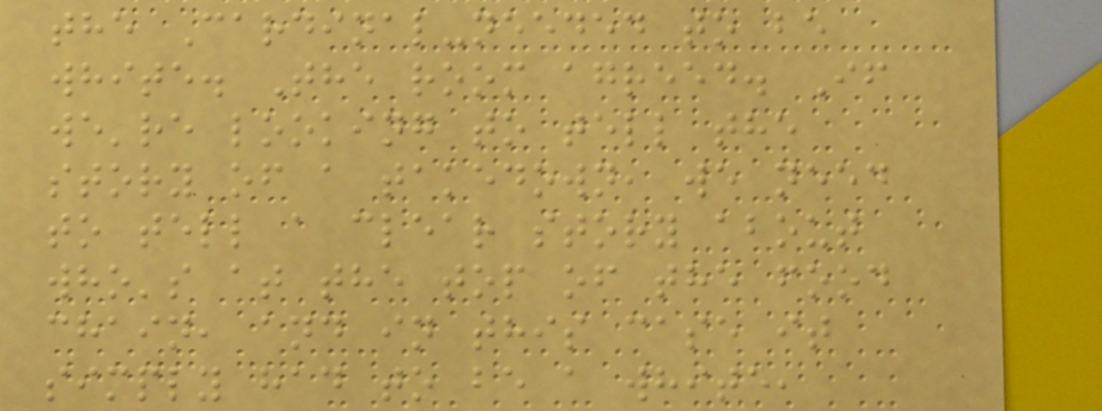the Cardinal-needed to be
white. The room agreed. If
we're looking to tell the
story of a takedown, we need
to tell a clear story about
who's at the top of the food
chain, and in this case it
simply had to be a white,
